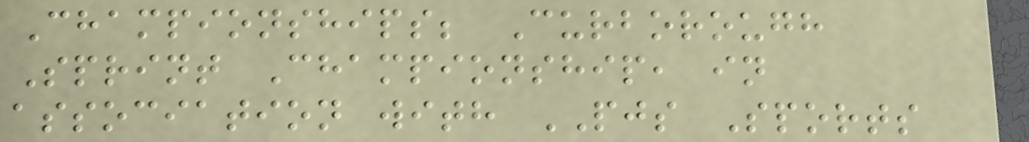Championships; Curborough
Sprint Championship, in
association with PJS Sports
